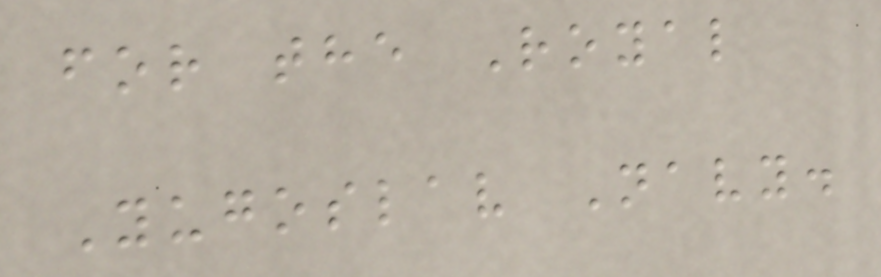for the Royal
Yugoslav Navy.
